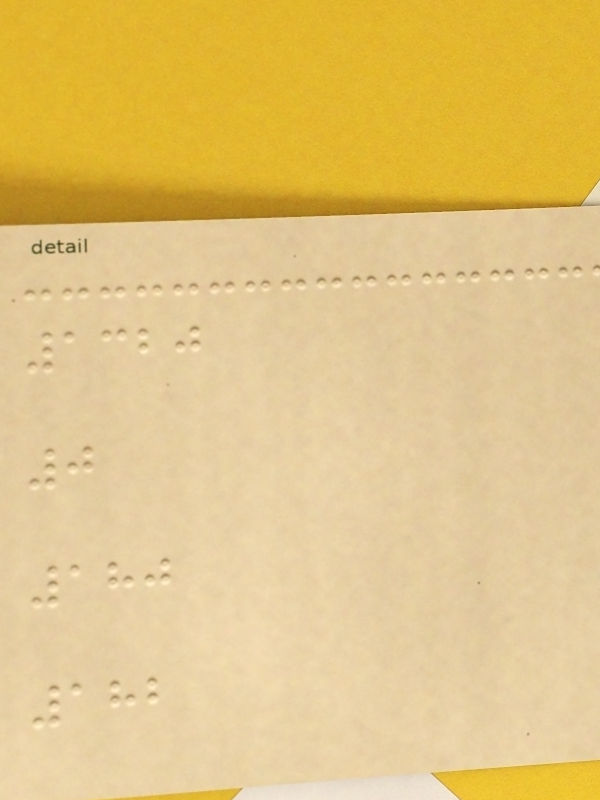1320
0
180
182
